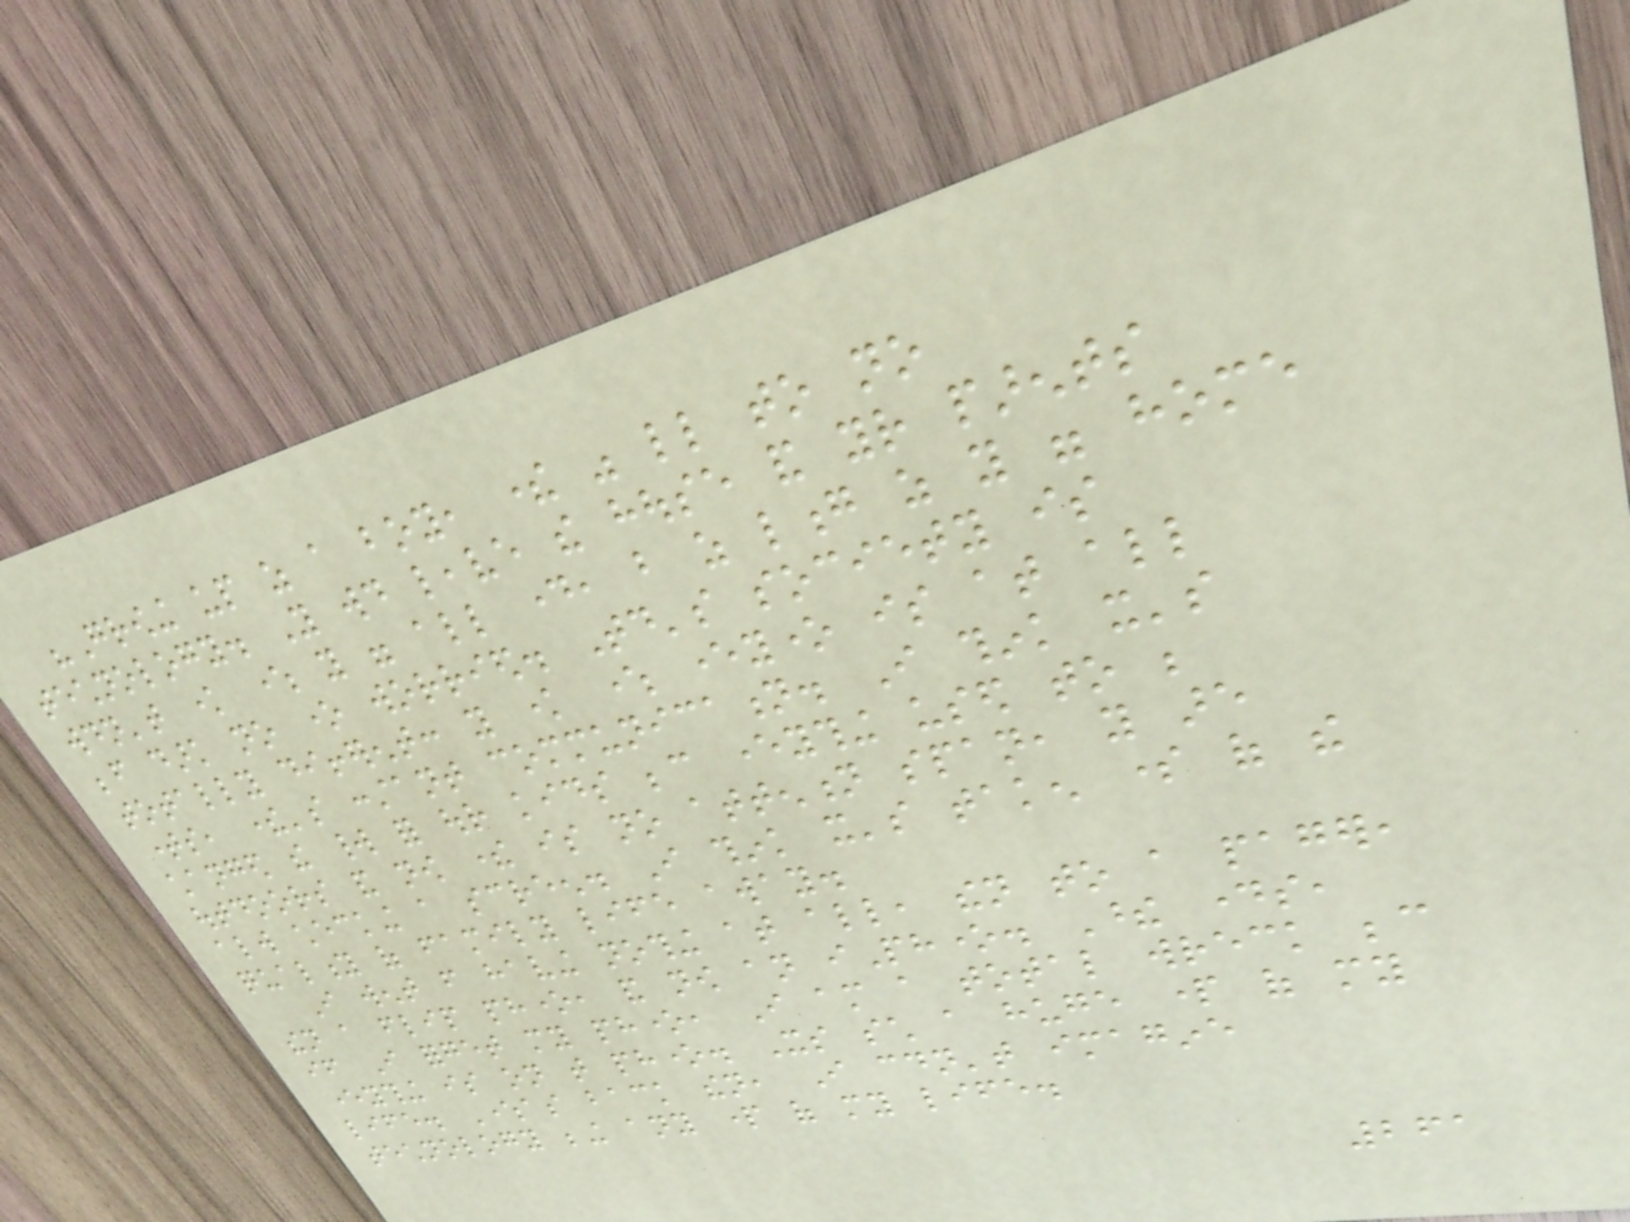"Growing up as a boy, there was little to no
technology. You would leave the house and your parents
wouldn't know where you were all day, but as long as you were home
before dark no one worried. Today's society is
totally different: you know where everyone is at all
times, there's constant communication. I think it's
changed the world for our kids because everything used to be
outdoors and now there is no attention span, you are
always checking a screen. I think it's taken some of the
quality of family life away.
I went from having nothing at all, then to a pager,
then a flip phone, and now an iPhone. These days,
if I forget my phone, I am a total wreck because
everything is on that phone. Its such a huge part of my
life. Whereas back then, I couldn't imagine
technology being any part of my life.
261
